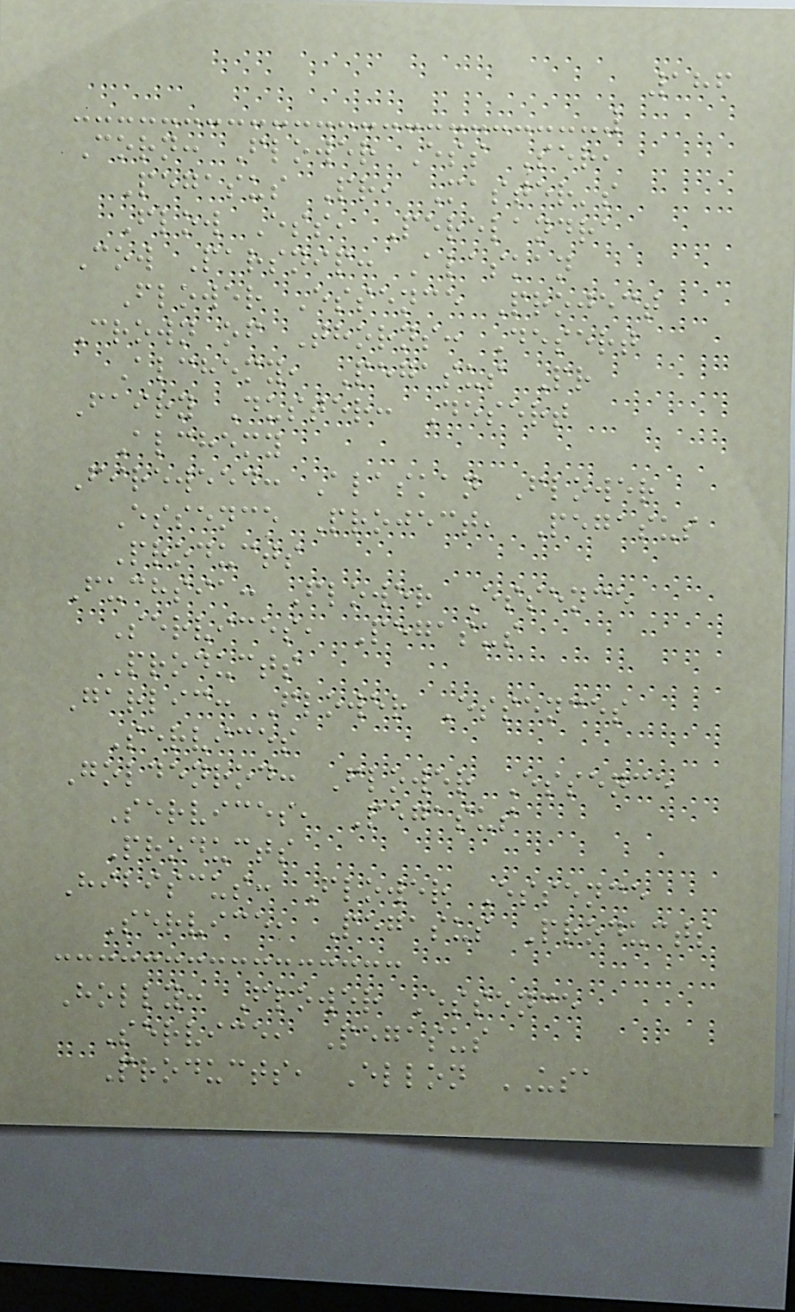186
Corn: Flower Ess Ser,
Pegasus Pr, Master's
Flow Ess, Perelandra
Cow Parsnip: Alaskan
Flower Essence Project
Crown of Thorns: Desert
Alchemy, Pegasus Pr
Fairy Duster: Desert
Alchemy
Fireweed: Alaskan Flower
Essence Project, Pegasus
Products
Fuchsia: Flower Essence
Services, Pegasus
Products
Garlic: Flower Essences
Services
Goldenrod: Flower Essence
Services, Pegasus
Products
Hibiscus: Flower Essence
Service, Pegasus Products
Holly: Flower Essence
Service, Pegasus
Products, Ellon USA
